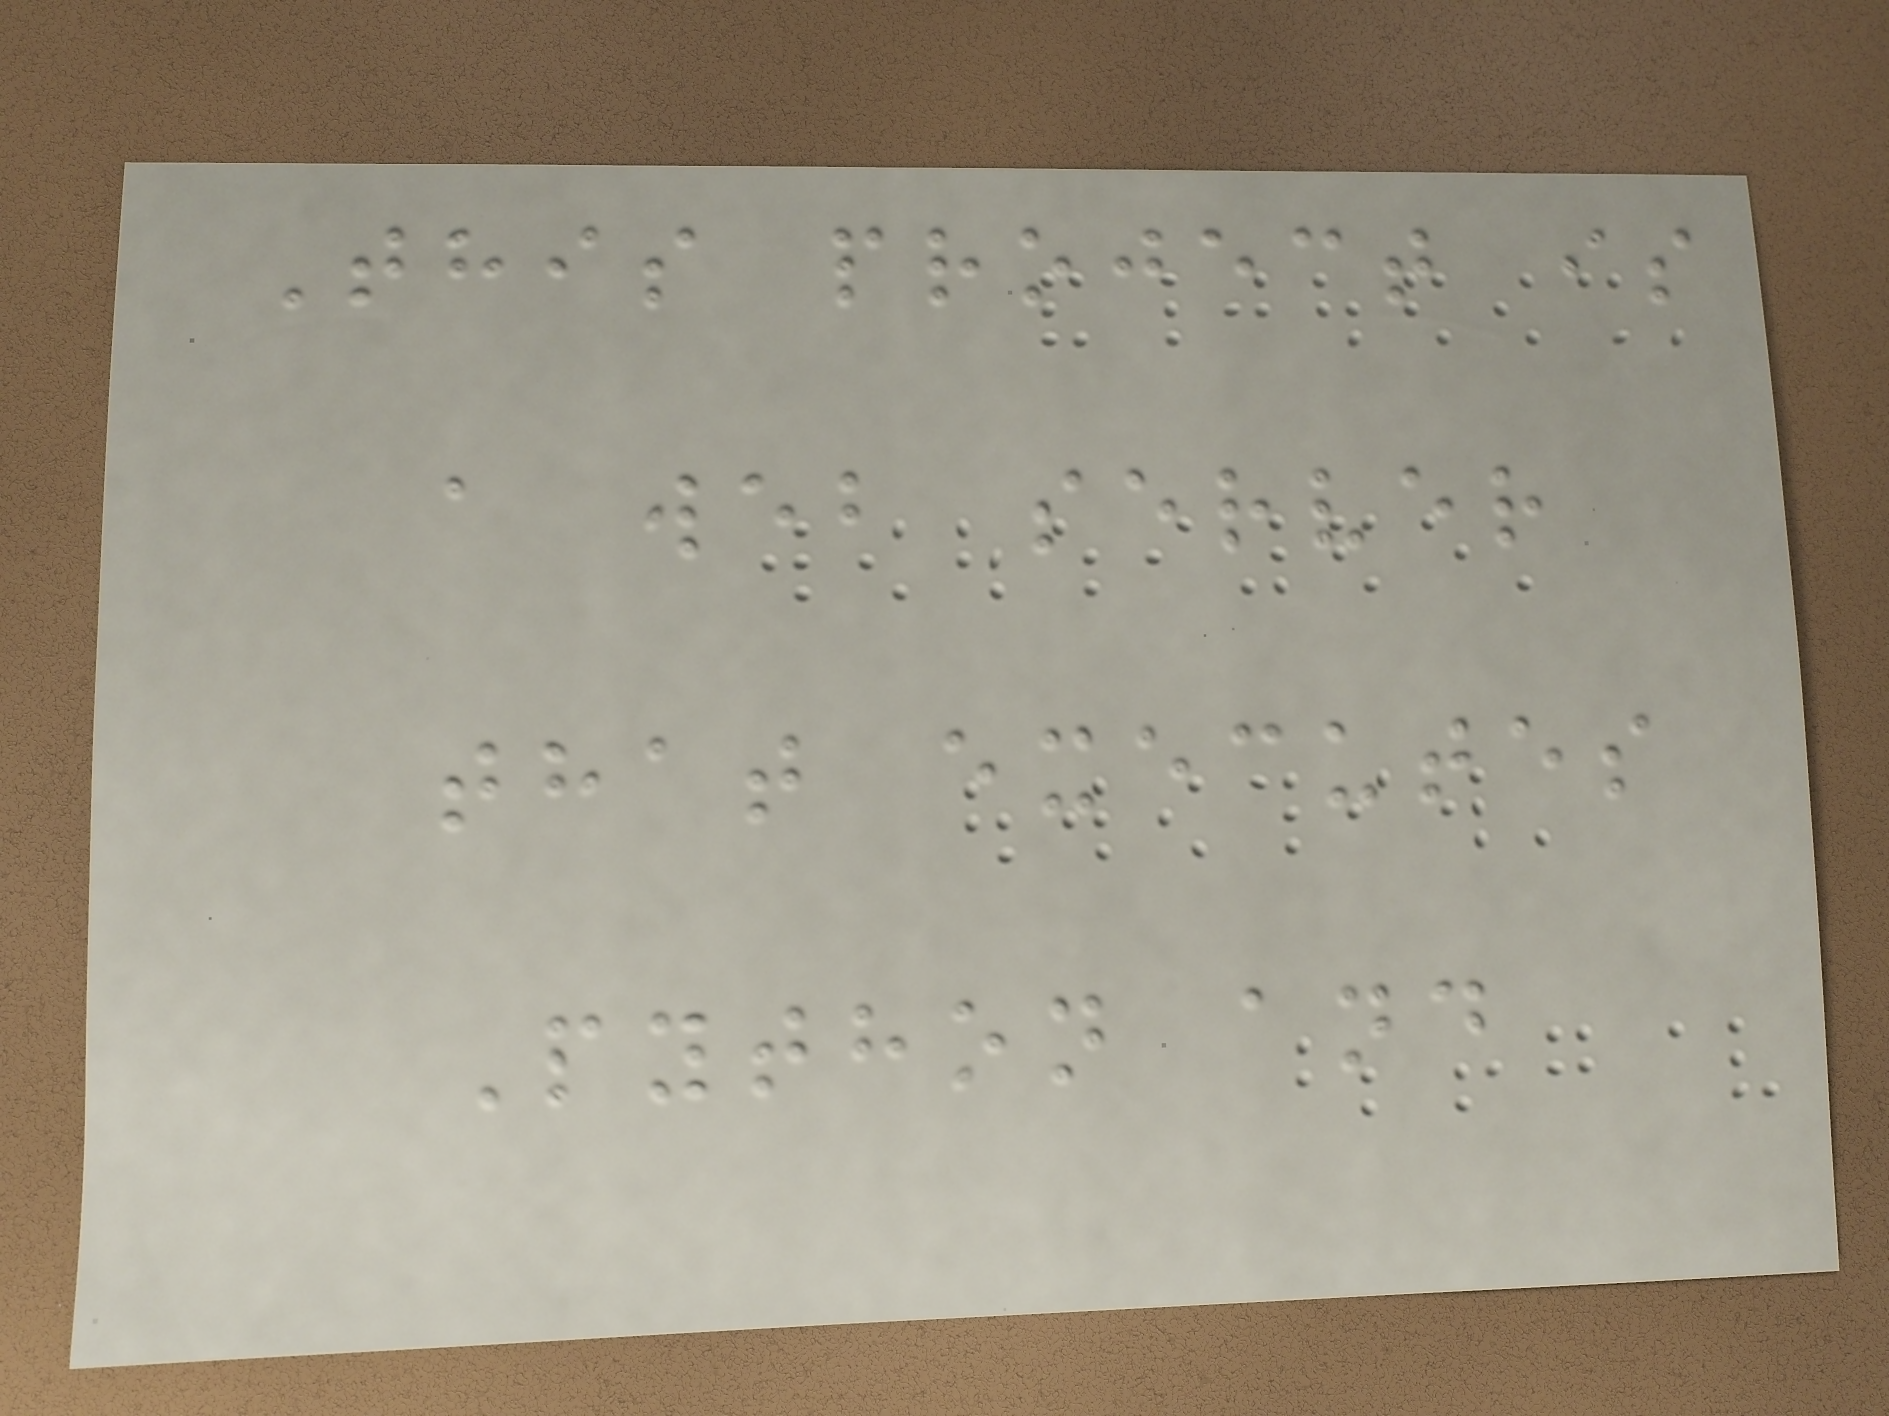This project is
a web server
that executes
Python and
